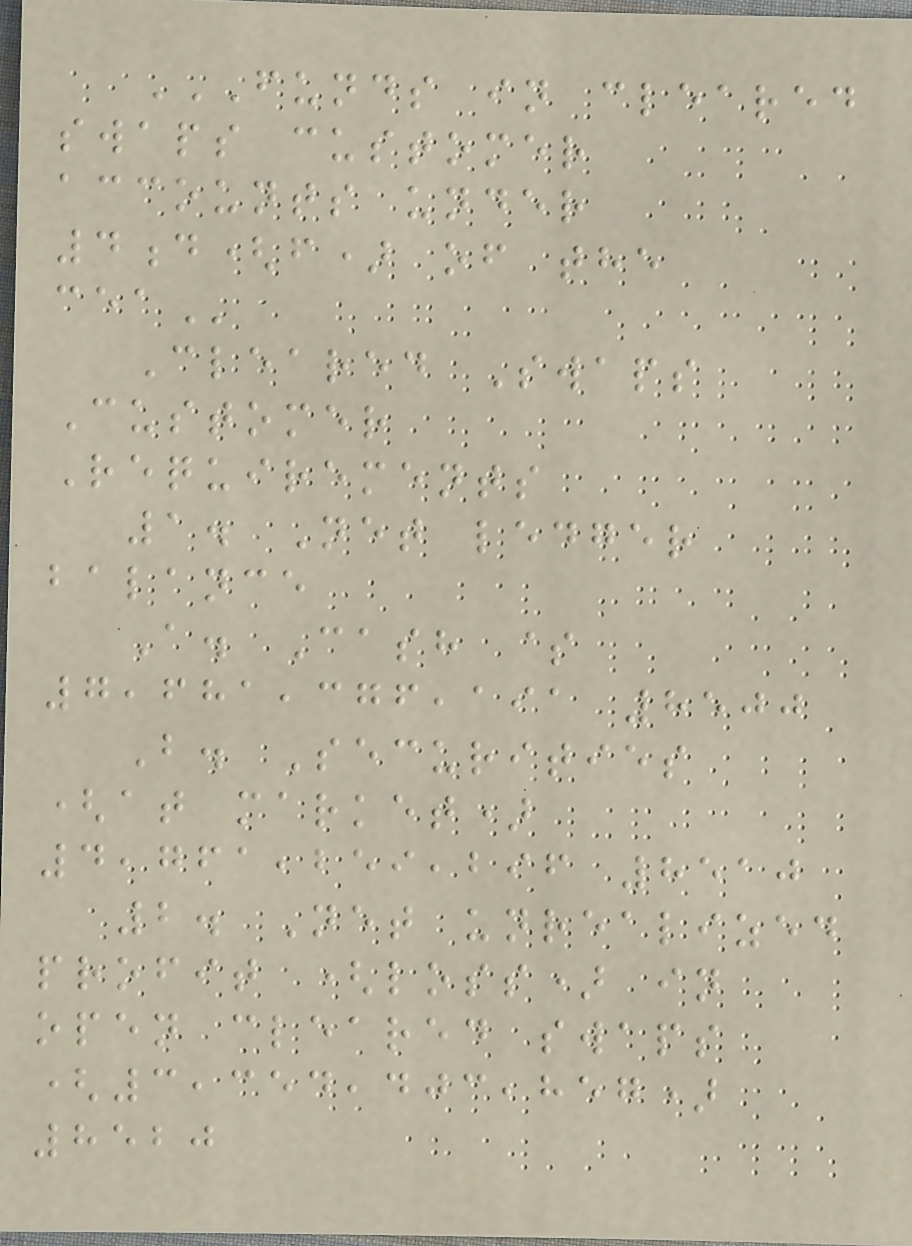FUNDS IN CLEARED
SWAPS CUSTOMER
ACCOUNTS UNDER
4D(F) OF THE
CEA
Cleared Swaps
Customer
Requirements
1. Net ledger
balance
A. Cash $
7,681,376,191 8500
B. Securities
(at market)
4,761,259,296 8510
2. Net unrealized
profit (loss) in
open cleared swaps
(3,354,403,857)
8520
